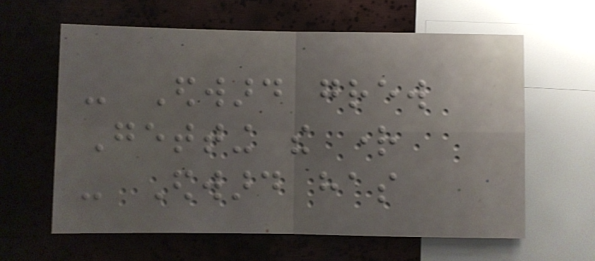- Edward grew
Getting the right
- Edward has
